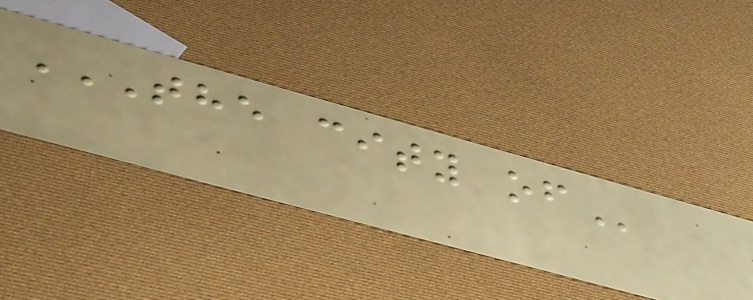THE CITY OF
